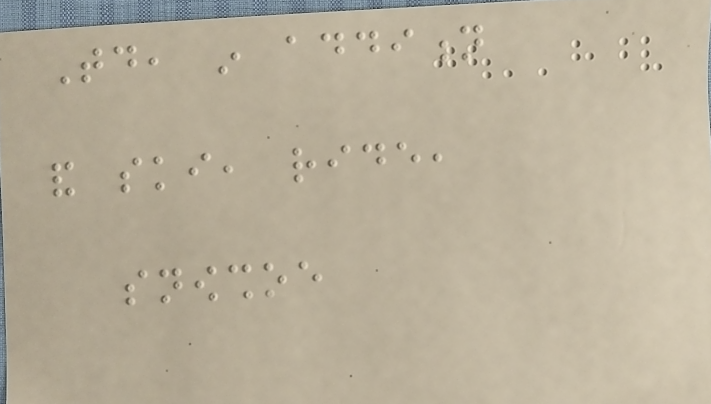Today, in addition
and ski, ride,
snowshoe
